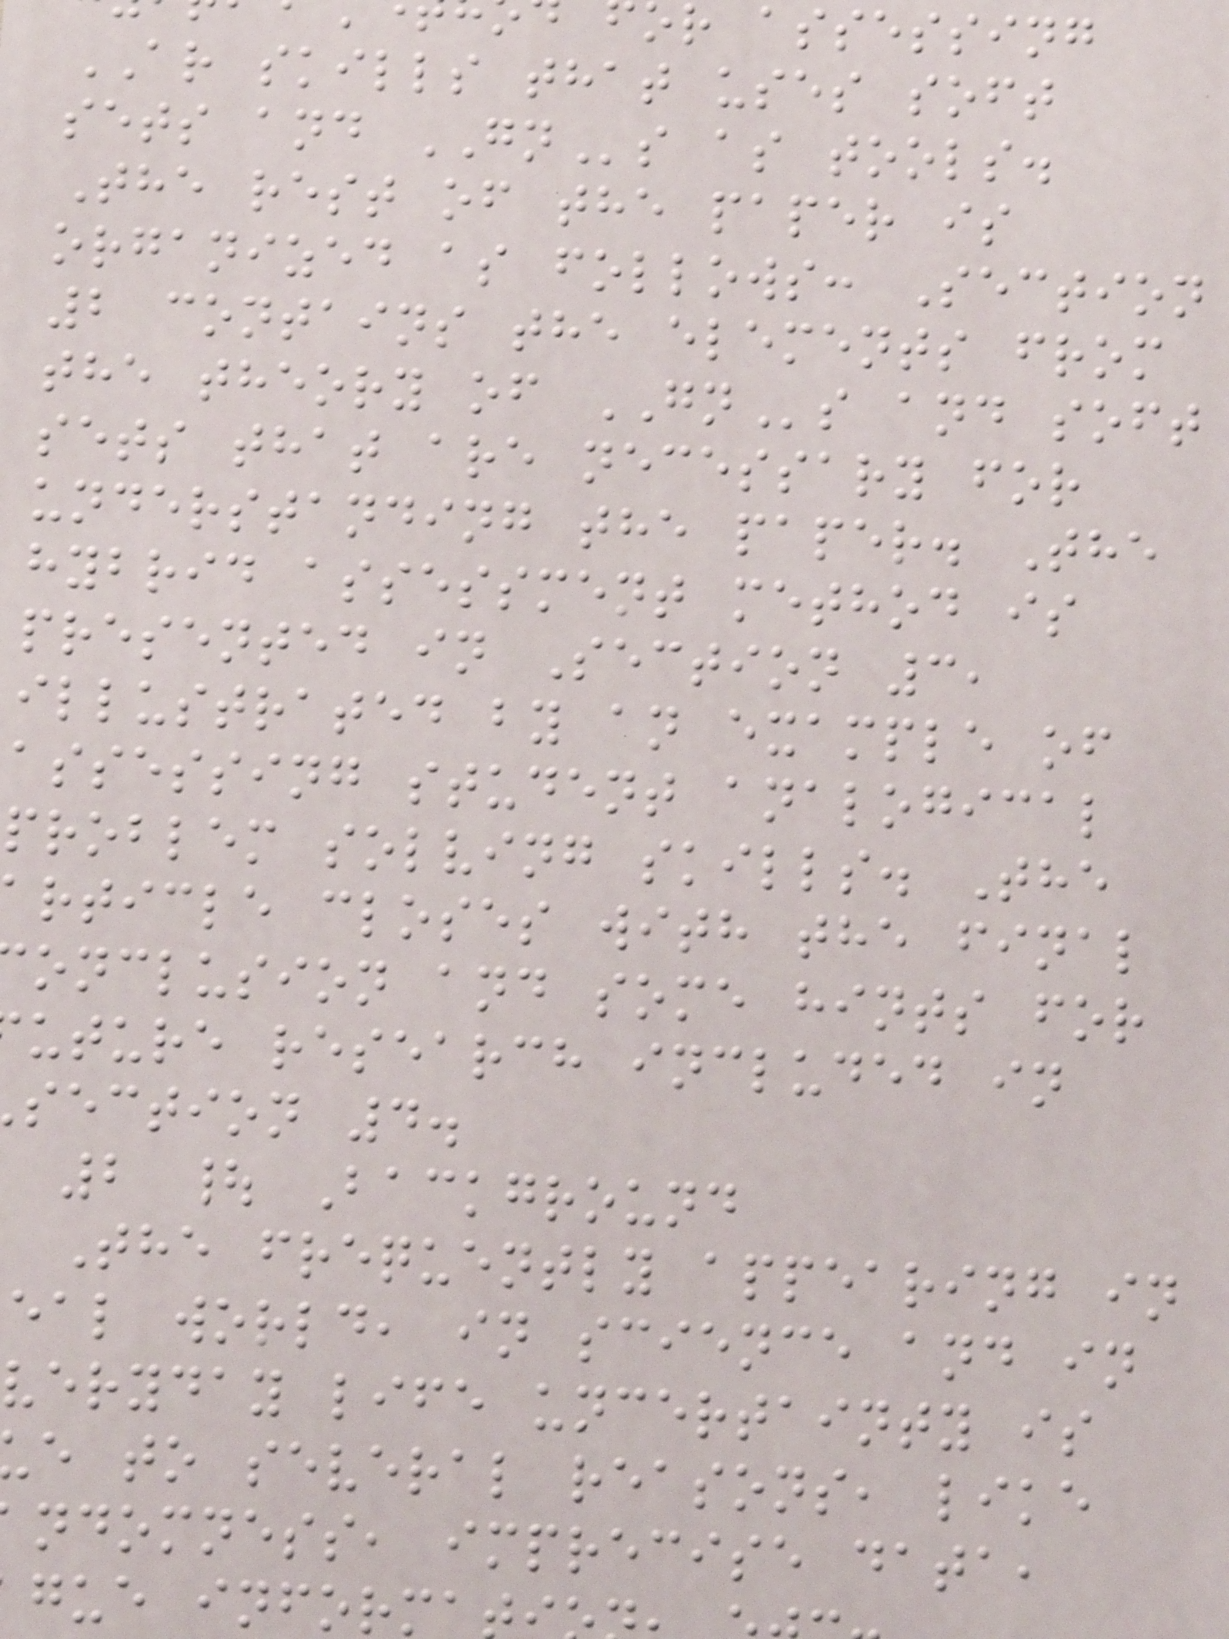r assessing
AR skills that uses soft
sets and GNs as tools.
The rest of the paper is
organized as follows: Section
2 contains the elements from
the theory of GNs and soft
sets that are necessary for
understanding the paper. The
hybrid assessment method is
presented in Section 3,
illustrated by an example of
assessing student analogical
problem solving skills. The
rticle closes with the final
onclusion and some hints for
uture research included in
section 4.
2 | Background
The frequently appearing in
eal world, in science and in
veryday life uncertainty is
e to several reasons, like
ndomness, imprecise data,
gue inform
